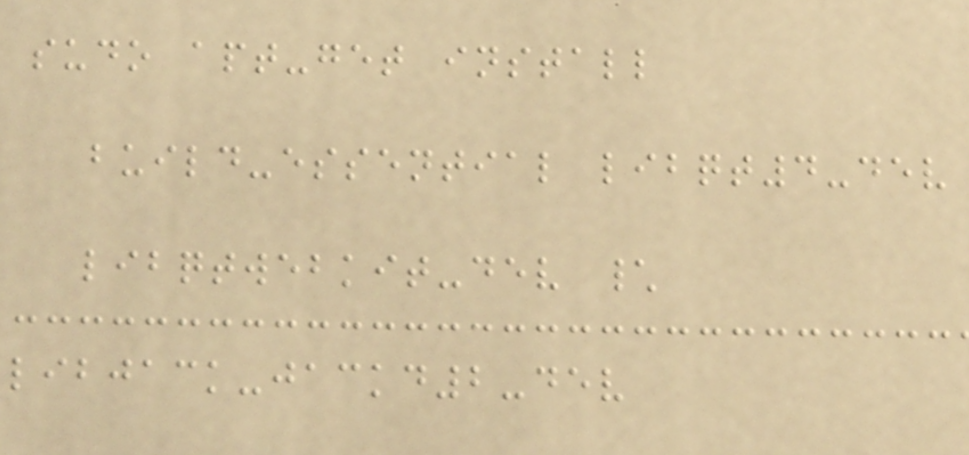sudo apt-get install
build-essential libqt4-dev
libqtwebkit-dev \
libjack-jackd2-dev
